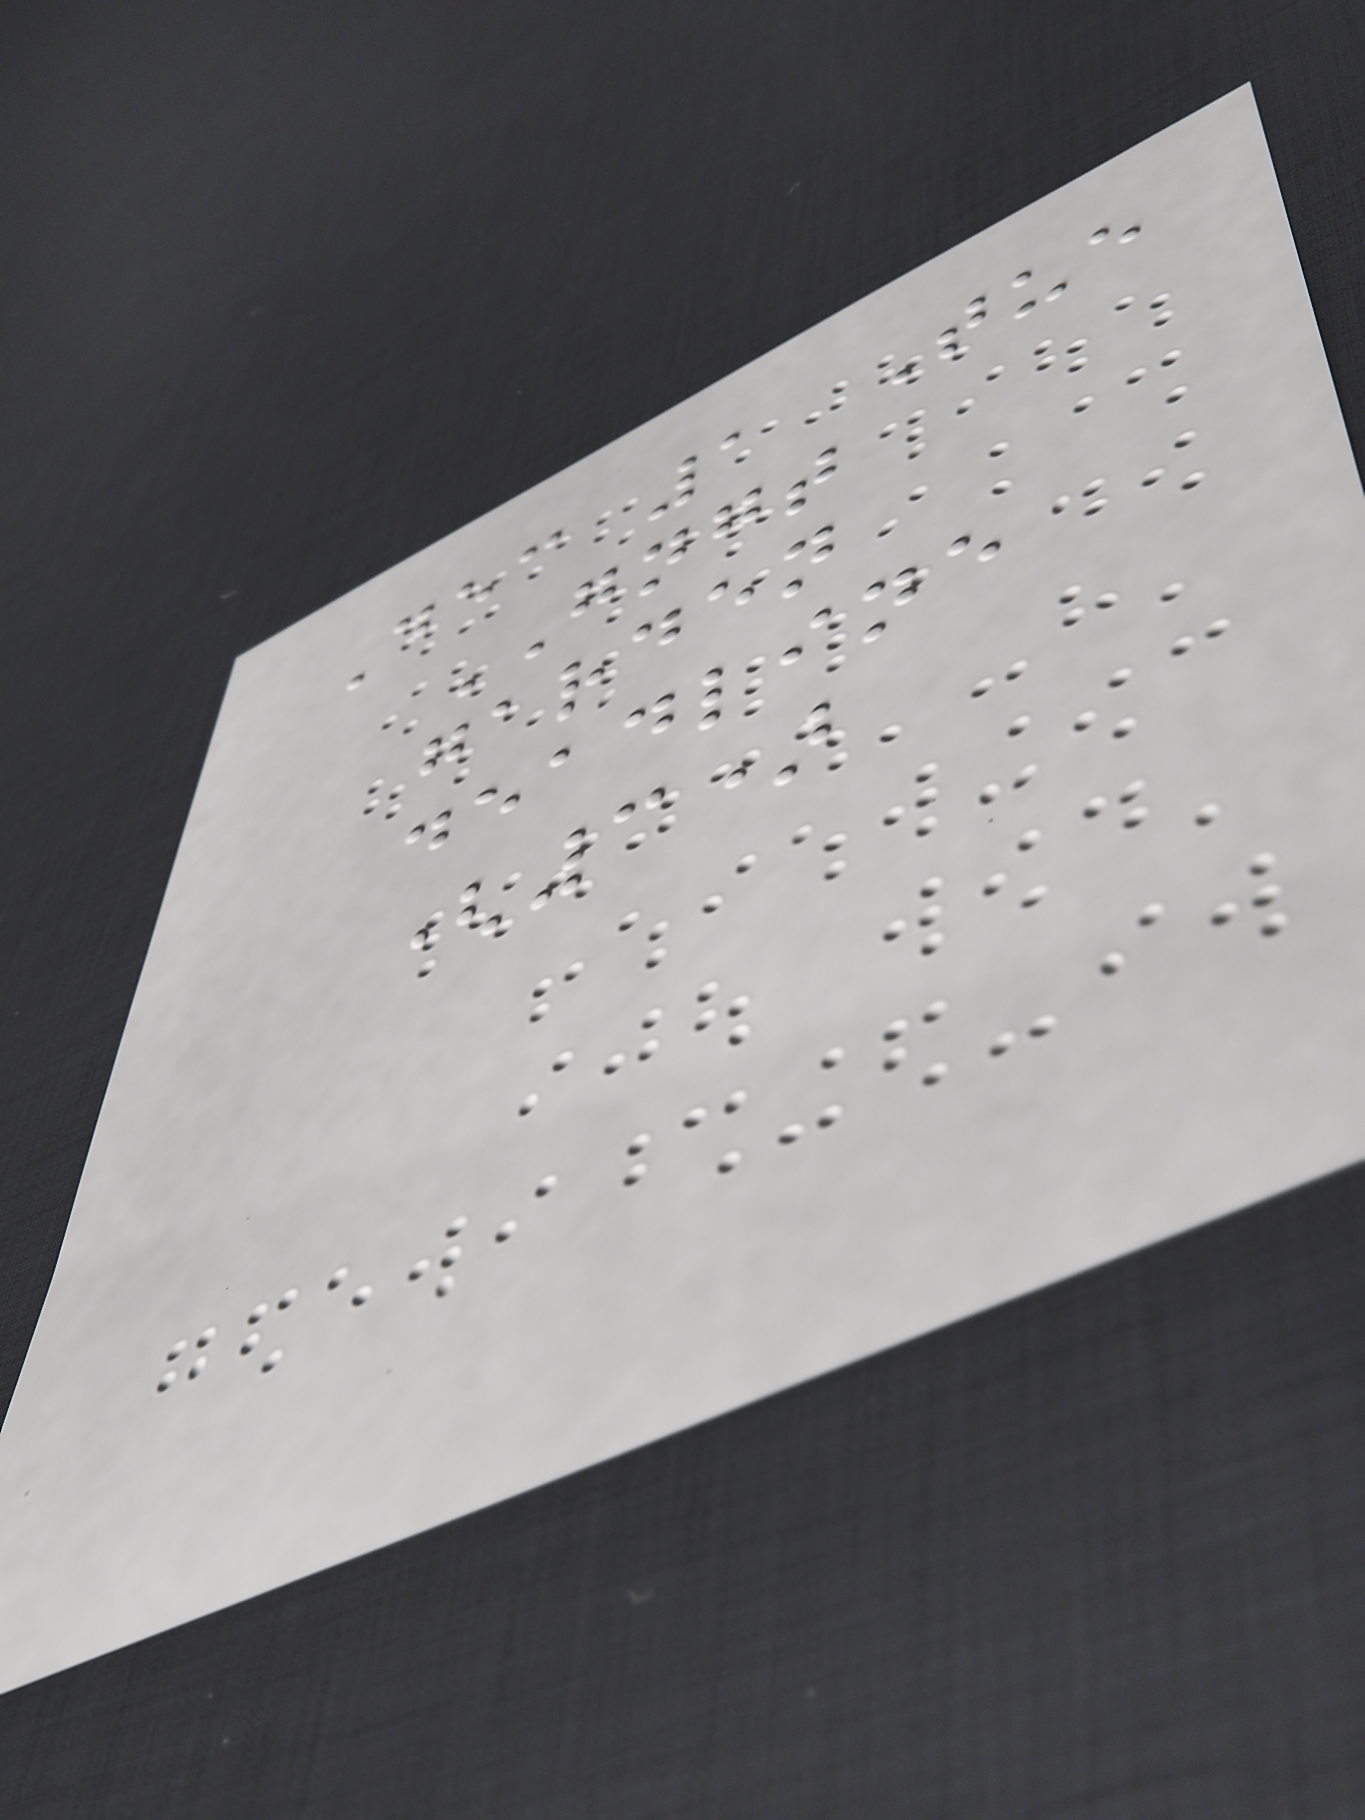Dec 1 Tue
GNGT
garden
deadline
(3)
